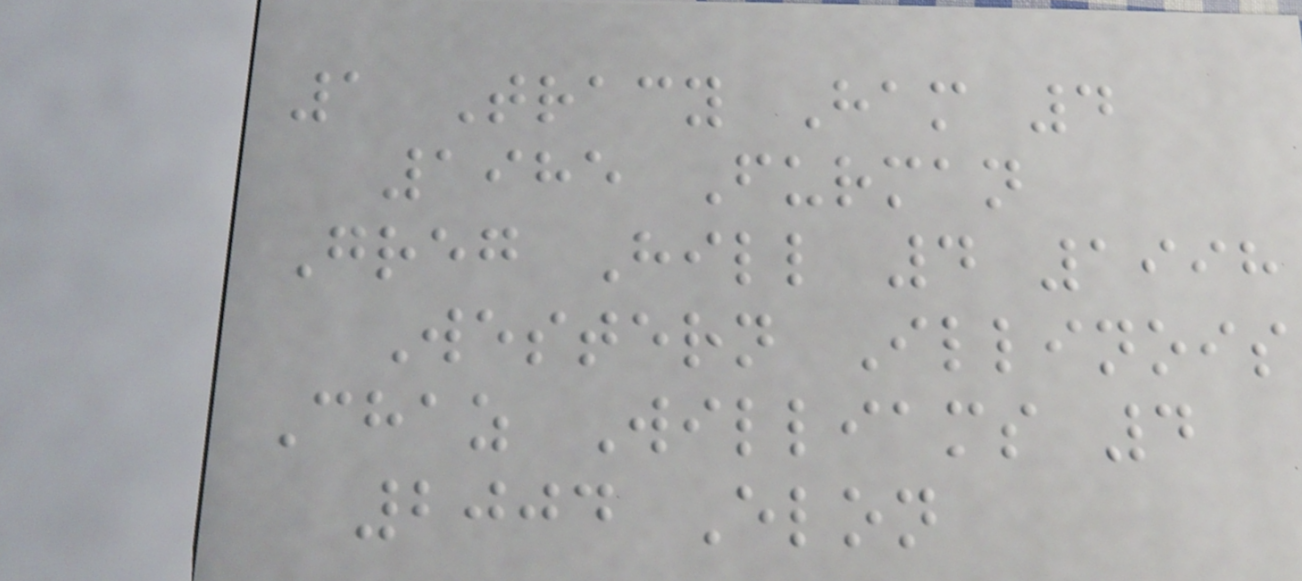1 Tracy Ham 4
1985 Furman
Greg Hill 4 1998
Western Illinois
Chaz Williams 4
2004 Elon
